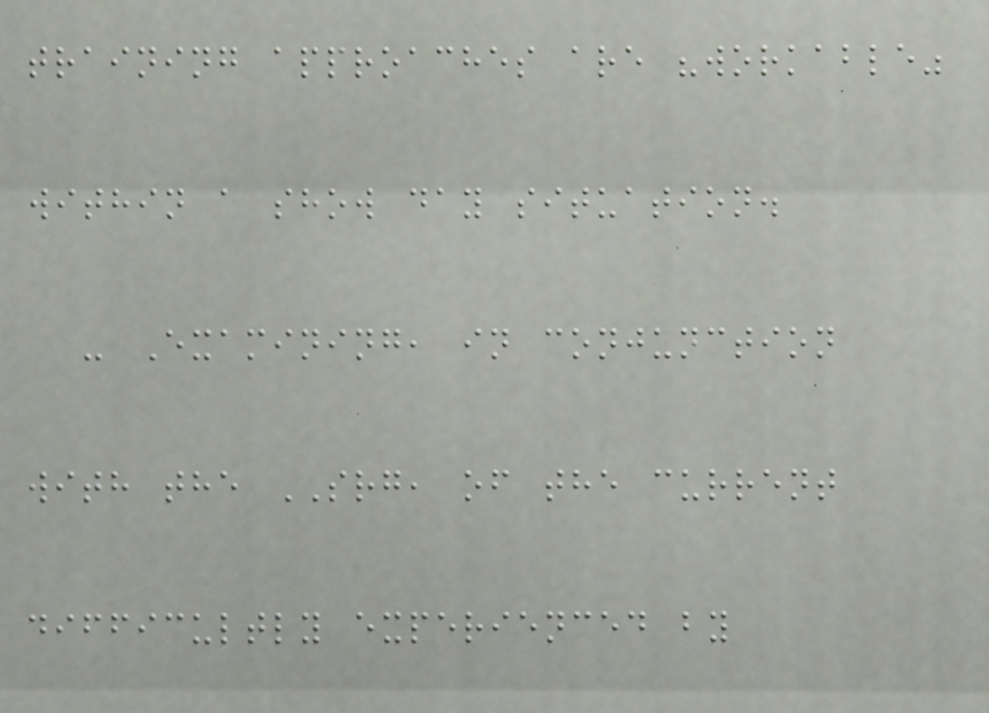training approaches are "workable"
within a show day situation.
- Examining, in conjunction
with the SRG, of the current
difficultly experienced by
